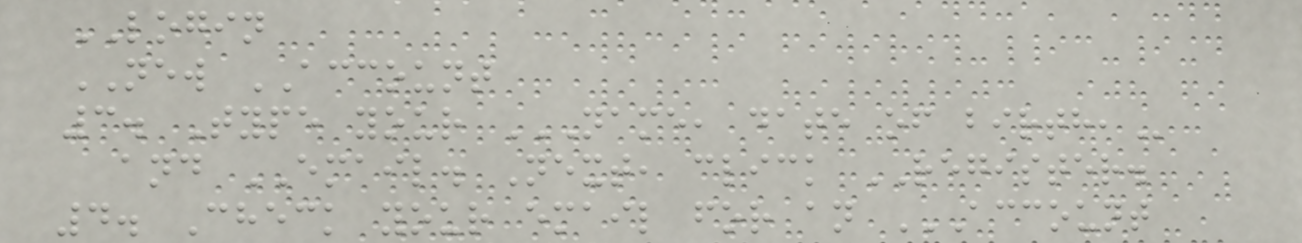LOGIN
NEW ACCOUNT
3. Type your NAME, DATE OF BIRTH,
and EMAIL. Next, click REGISTER.
4. Check your email for an ACCOUNT
